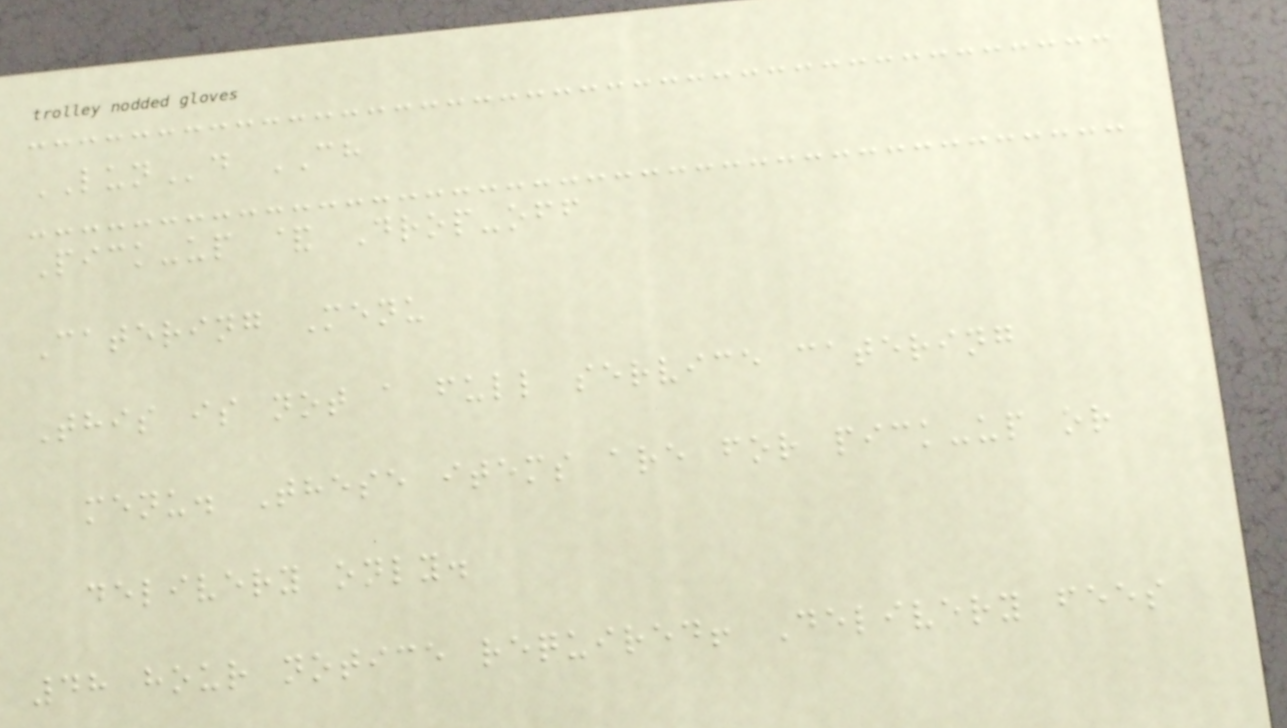LUNd CH
Pick-up & Drop-off
Catering Menu
This is not a full service catering
menu. These items are for pick-up or
delivery only.
48 hour notice required! Delivery fees
